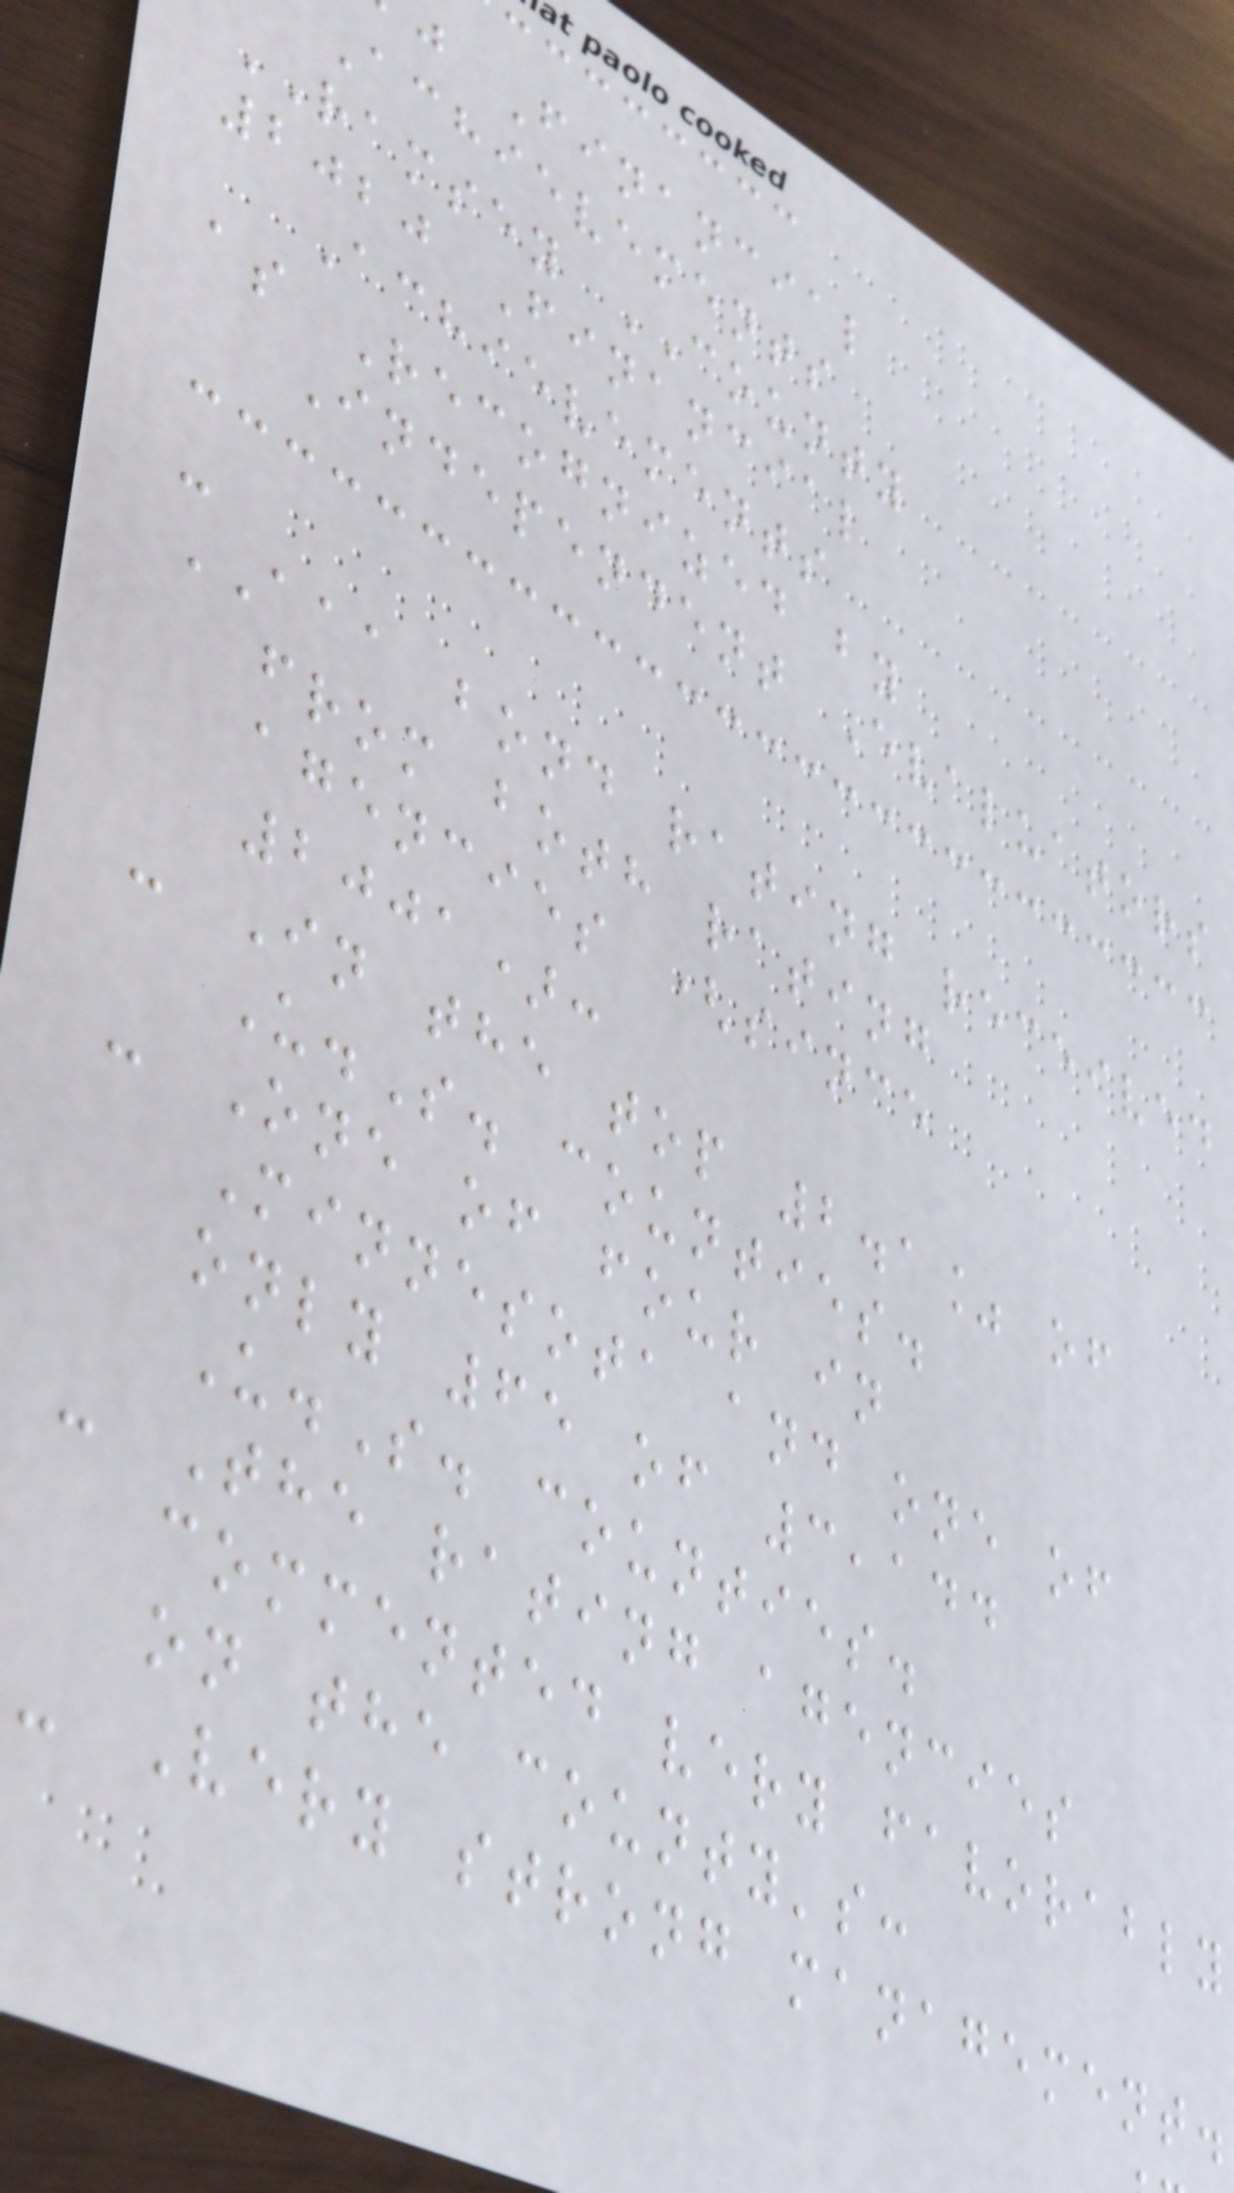j Financial
Achievements
RAMSEY COUNTY
2020 Financial
Achievements
as Recognized by
Independent Evaluators
-
AAA bond rating received
from both rating
agencies (since
2001):
- In the top 2.1% of
U.S. counties.
- One of four in
Minnesota and one of
only 65 of 3,144
U.S. counties.
- The rating agencies
commented very favorably
on the county's:
- Very strong management.
